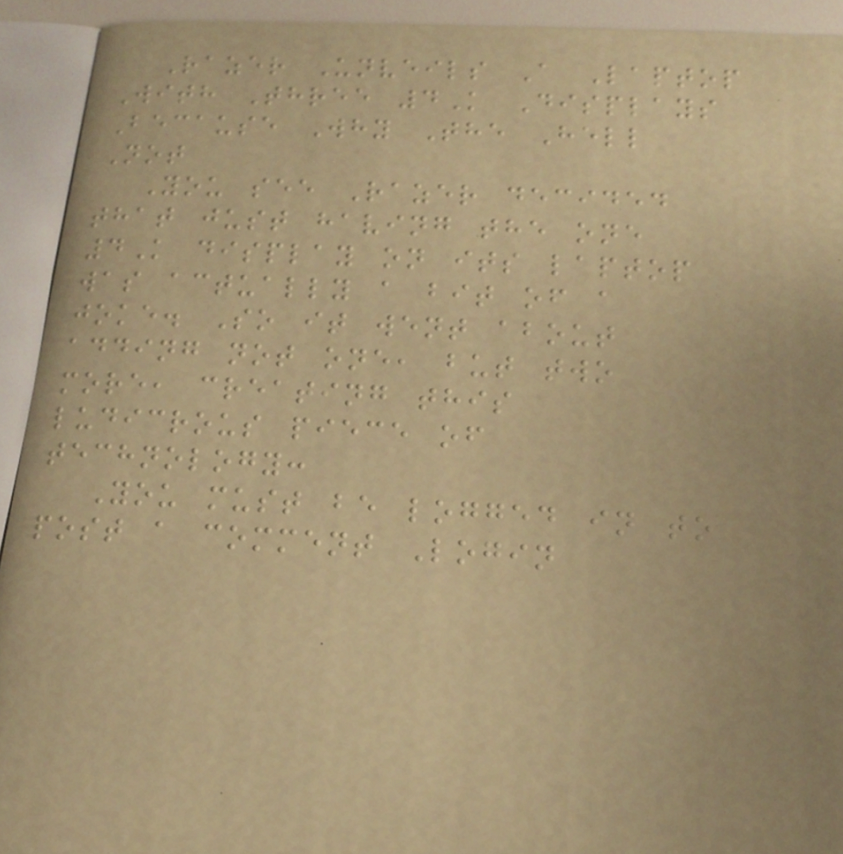Razer Unveils A Laptop
With Three 4K Displays
Because Why The Hell
Not
You see Razer decided
that just having the one
4K display on its laptop
was actually a bit of a
joke. So it went about
adding not one, but two
more, creating this
ludicrous piece of
technology:
You must be logged in to
post a comment Login
